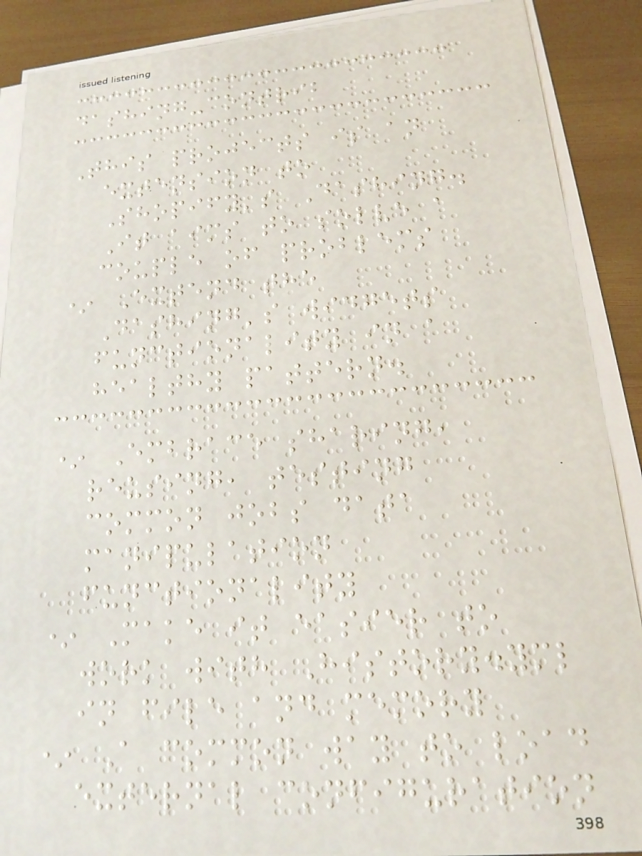dashing-contrib
This projects is an
extension to
Shopify's Dashing.
It aims to solve a
couple of problems
* Extend the
Dashing's widgets
functionality in a
healthy pattern.
* Embrace sharing,
reusing, testing
common jobs data
manipulation
functionality
* Make it easier to
work with History.yml
in file and memory
* A common way to load
external configuration
